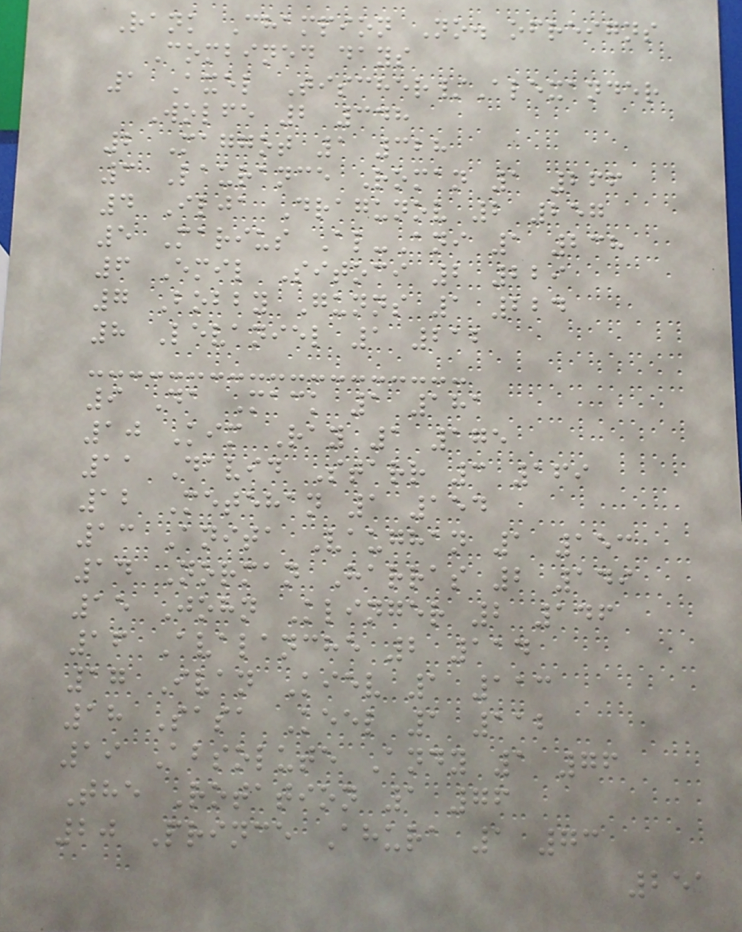Rank Champion No. ofreigns
Combined days
1 Axel Tischer/Alexander
Wolfe 2 348
2 Maggot 1 328
3 Laurance Roman 1 266
4 Ilja Dragunov 2 257
5 Marius Al-Ani 1 238
6 Emil Sitoci 2 229
7 Bobby Gunns 1 224
8 Levaniel 1 212
9 Da Mack 1 181
10 Kim Ray 1 175
11 David Starr 3 169
12 Metehan 1 154
13 Anita Vaughan 1 153
14 Norman Harras 2 149
15 John Klinger 2 146
16 Avalanche 2 114
17 Ivan Kiev 1 113
18 Sasa Keel 1 112
19 Absolute Andy 1 76
The Rotation 1 76
20 Prince Ahura 1 73
251
